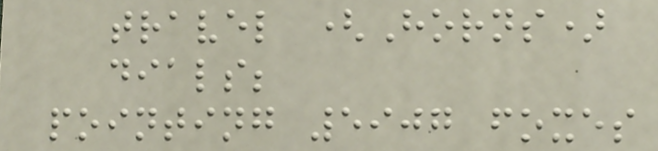travel (Horns)
dials;
pointing 5907 foxes
